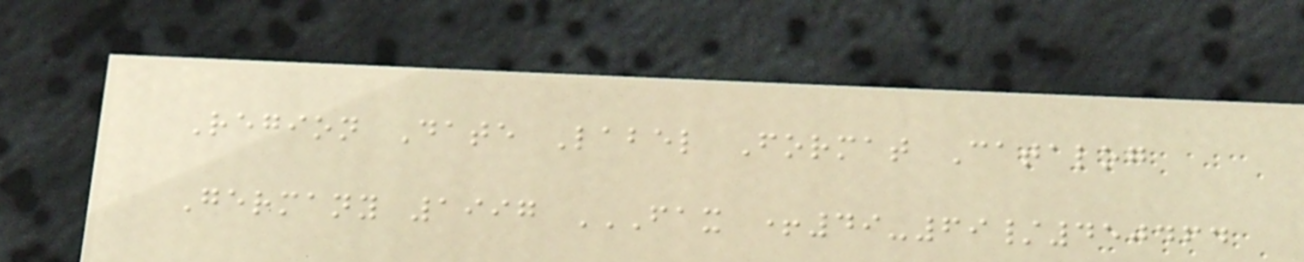Region Date Label Format Catalog
Germany 1997 FAX +49-69/450464
